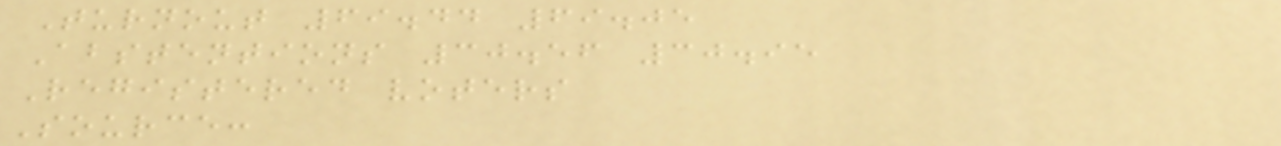Turnout 69.44 69.05
Abstentions 30.56 30.95
Registered voters
Source:
